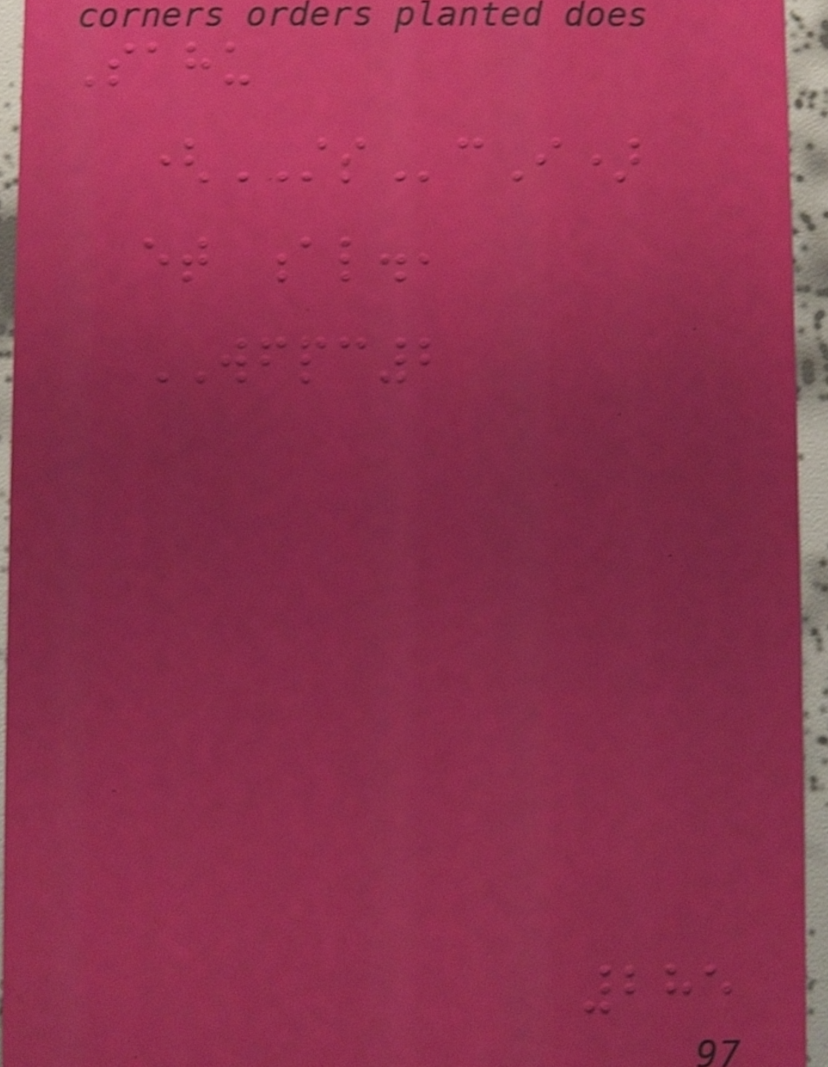Sahu
(STScI)
et al.,
WFPC2
285
